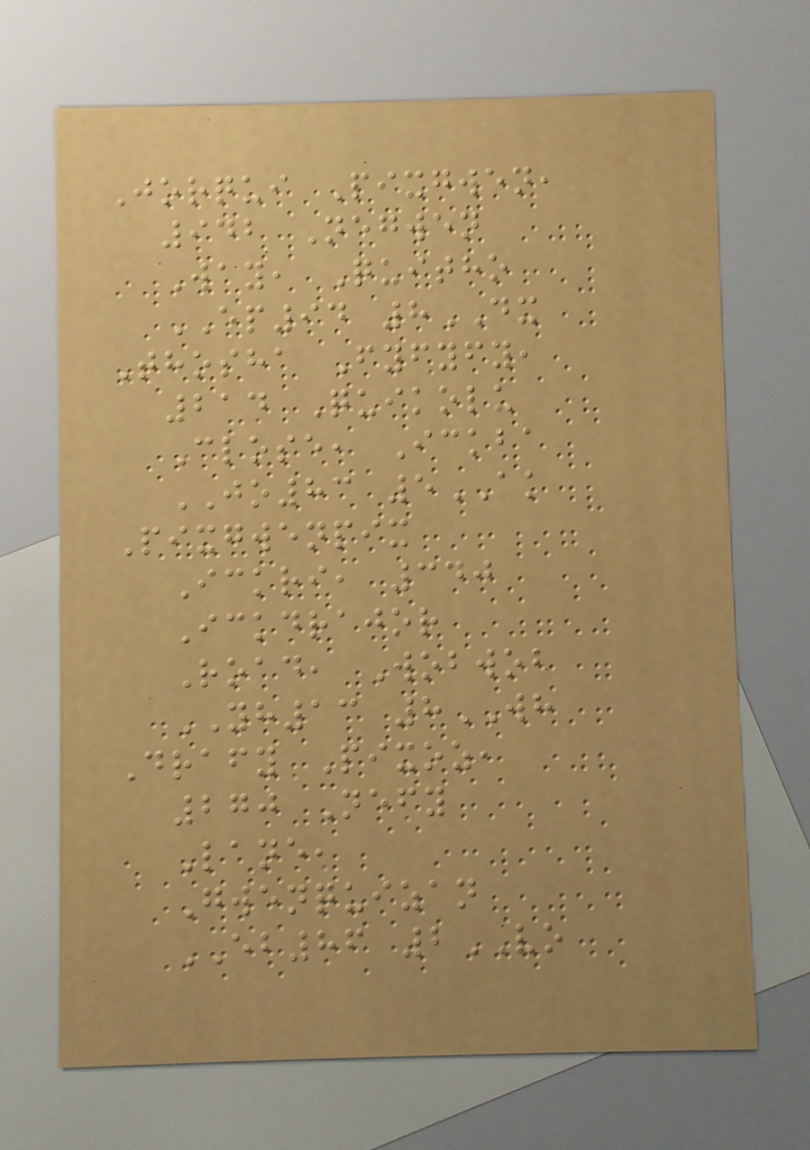Jorqui Pixgwen,
942 Negwen
Way, Quitho
EP94 8DX
Thosha Fyfyfy,
214 Quikolu
Close, Ickba
JO83 5AK
Pixgwenpix
Ickri, 340
Ickdrajor
Road, Wobwob
YH13 8WH
Drafy Pixoz,
270 Nefy
Lane,
Gwenquizan
EB86 2VO
